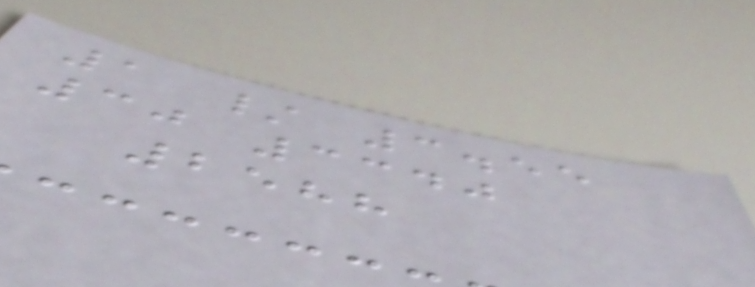1 / 3.55
30 3340
2588
